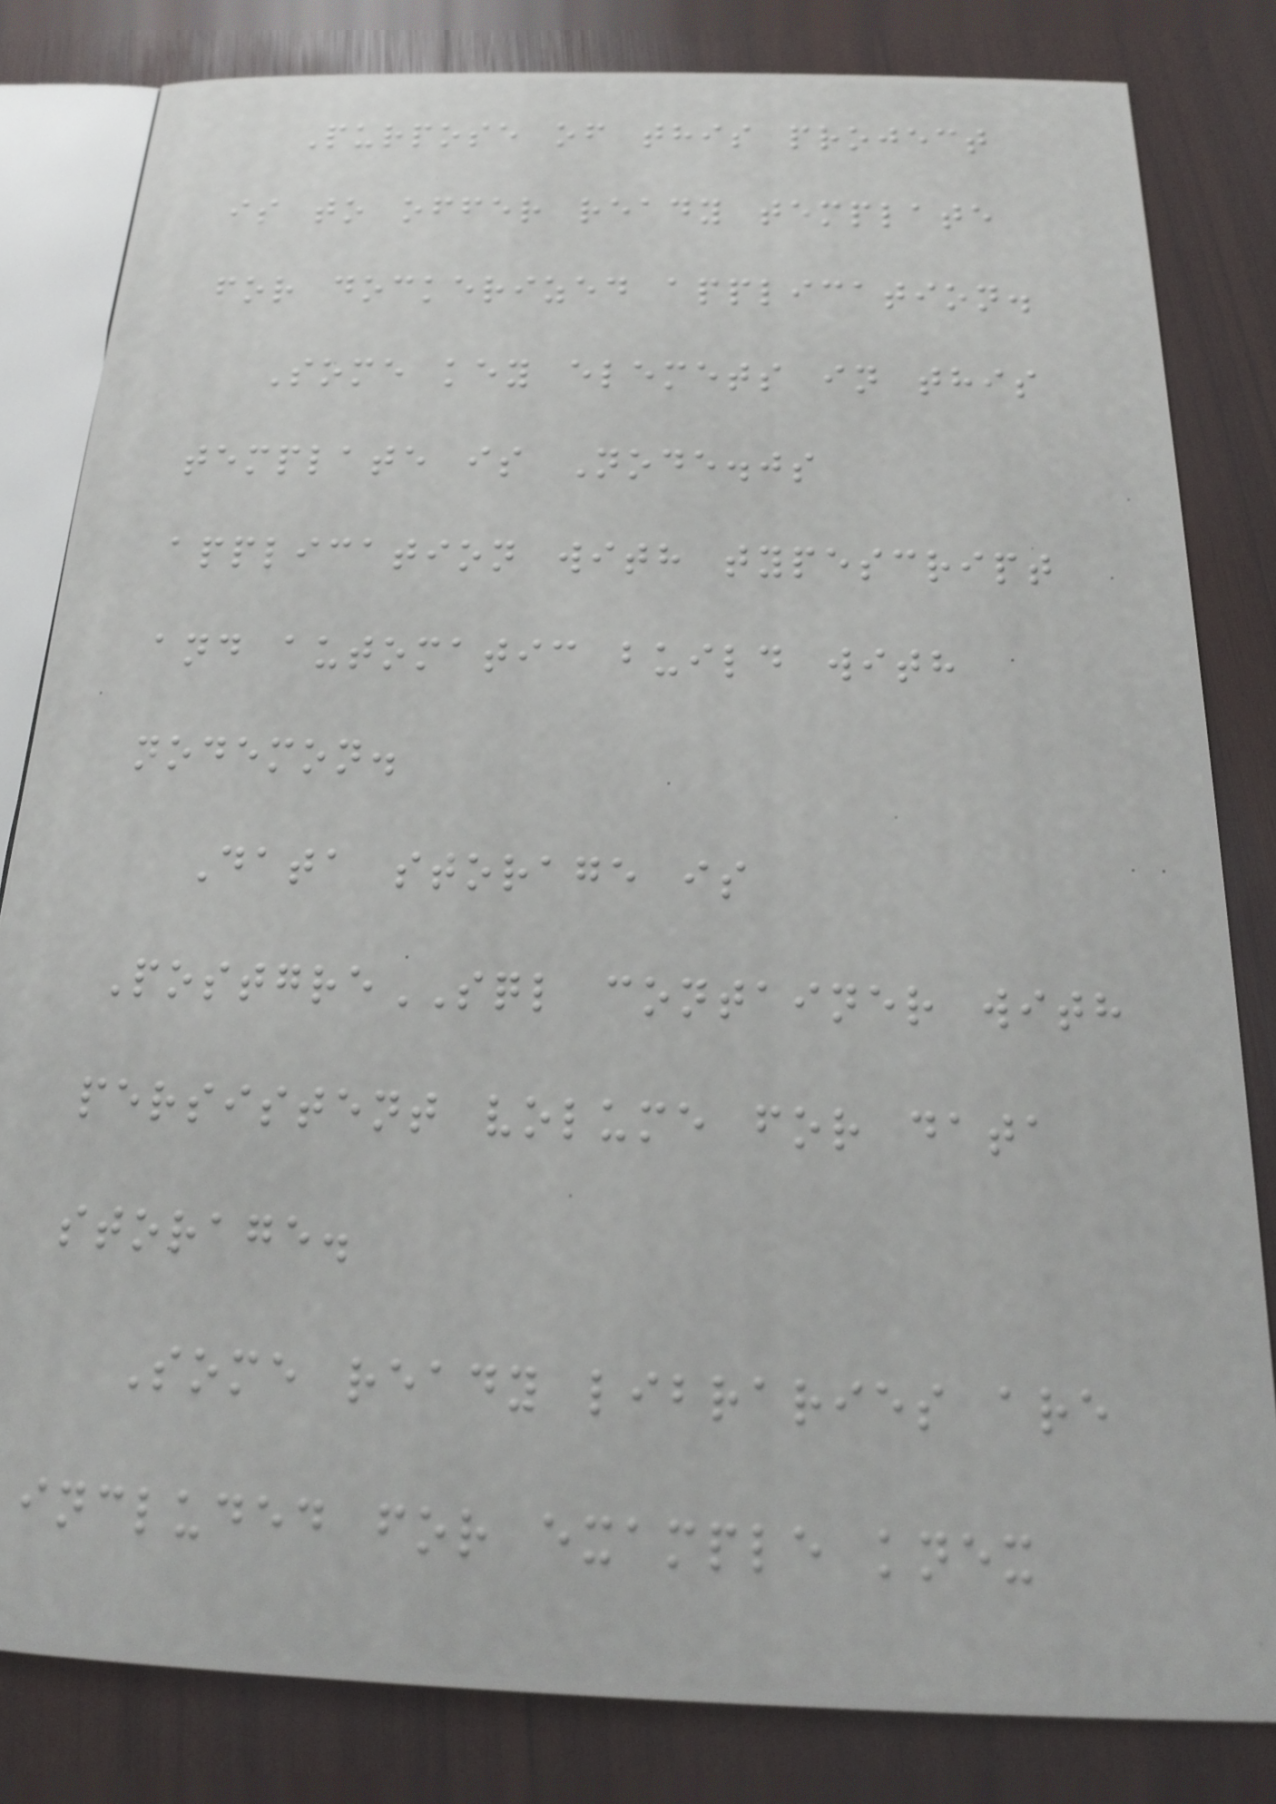Purpose of this project
is to offer ready template
for dockerized application.
Some key elemets in this
template is Node.js
application with typescript
and automatic build with
nodemon.
Data storage is
PostgreSQL container with
persistent volume for data
storage.
Some ready libraries are
included for example knex
